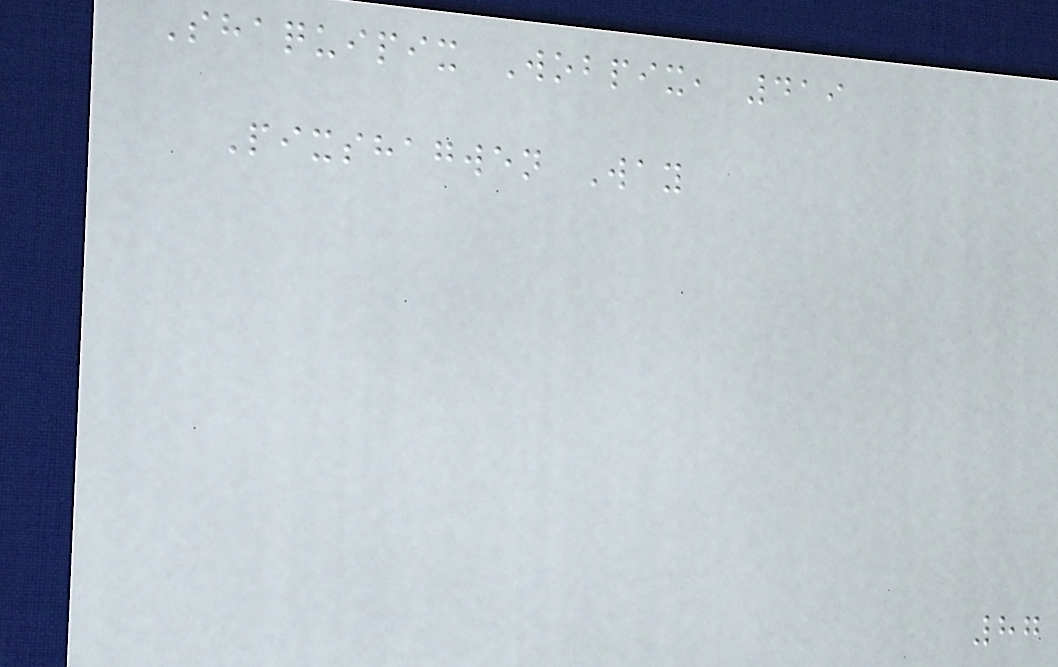Shaquipix Wobpix, 419
Pixshagwen Way
87
